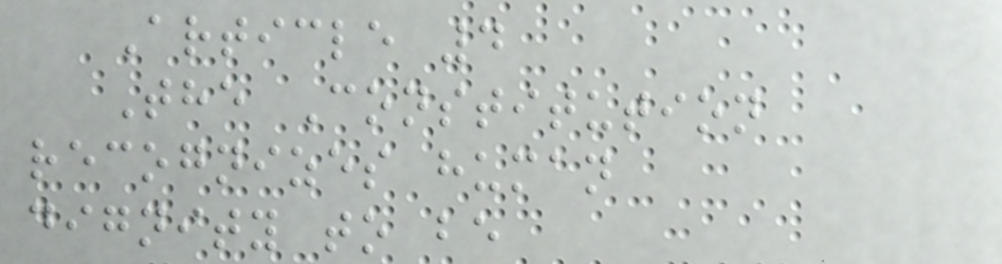Article 4
The Constitution
recognizes human
dignity to be
